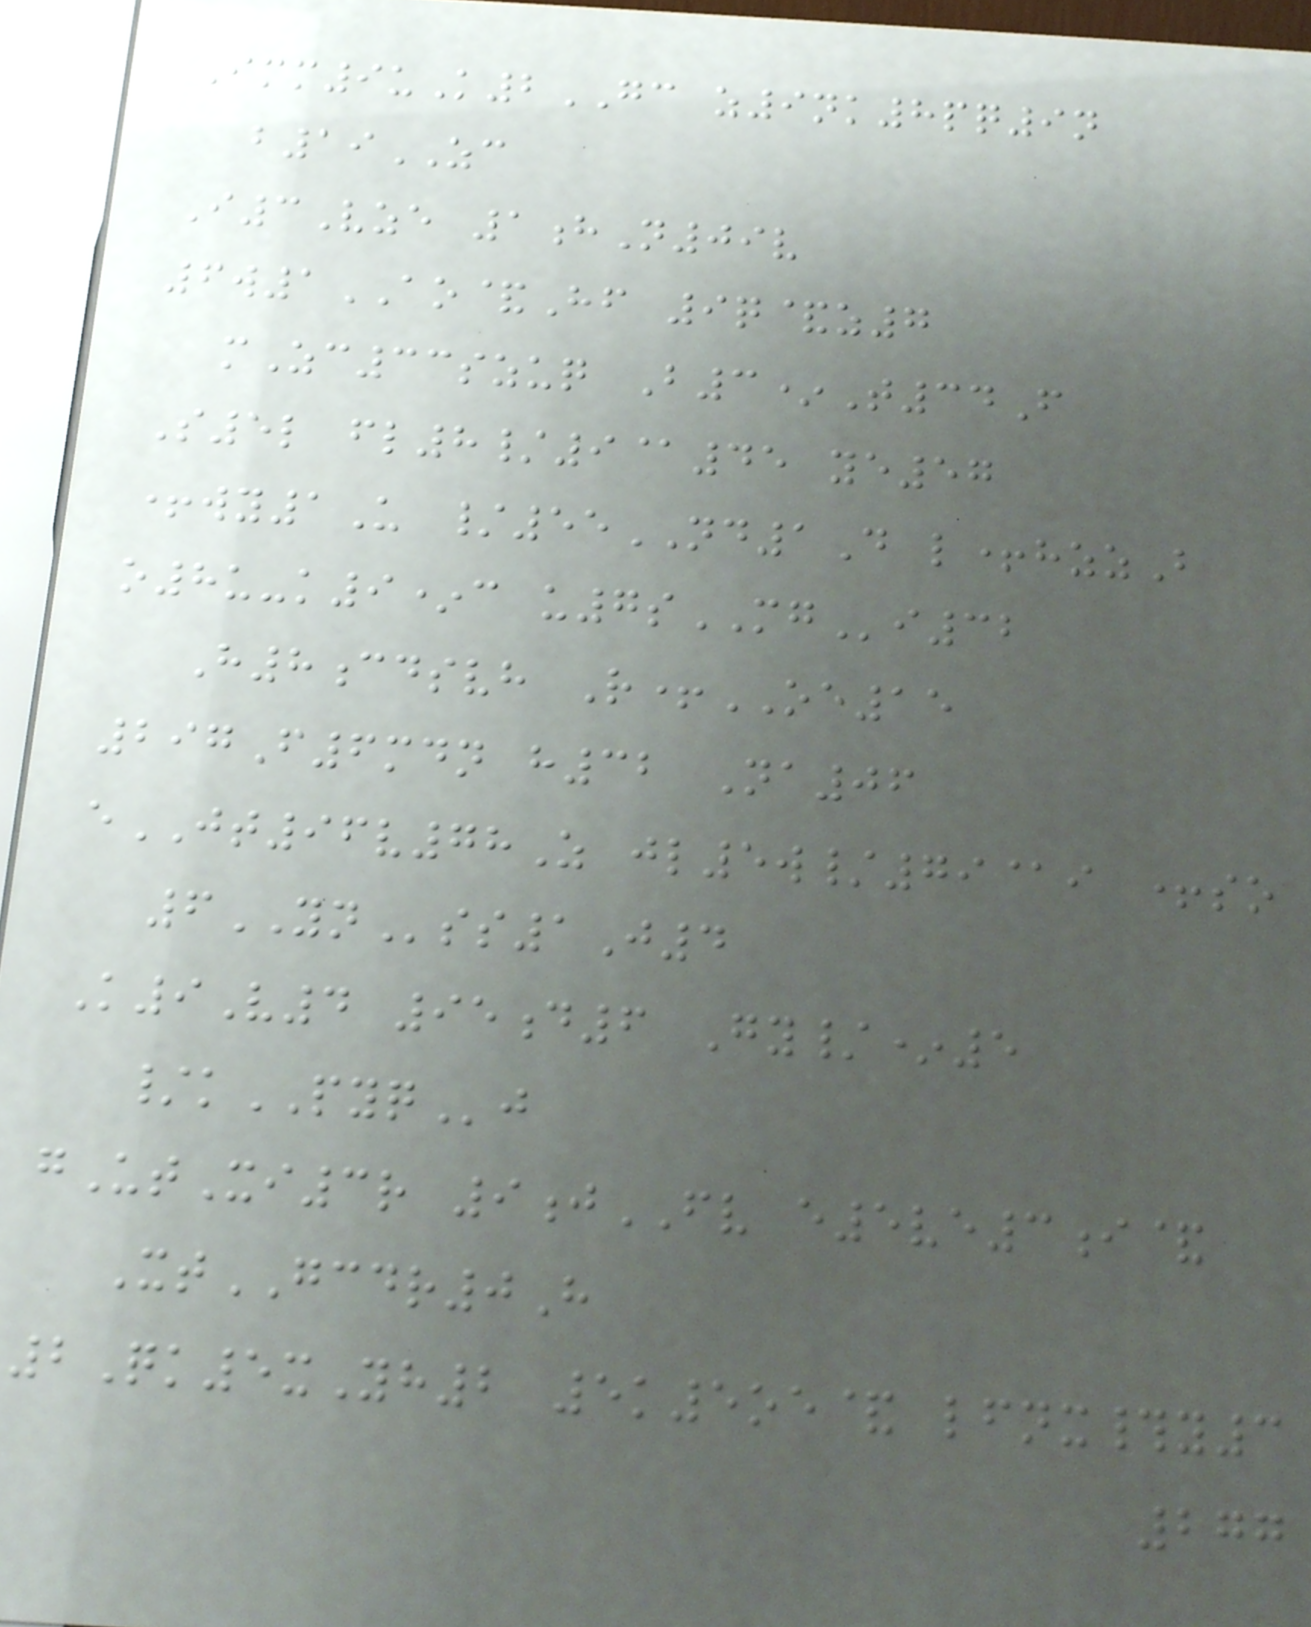Imm9uK2GC z9nk8pq9n
b19ZC
I3Vze 1hN09v
6w1AO&Hf 9q&z7
mZc33szuq B3*T34F
S5l fl8/9@45 ye57
+wy1U /55ND1D l+hzzB
o8u-k9*c u7sMGi32
H8cdsvh R+OE15
297F6mdn h32 Na06
eJT96v78Z jl5w/79@i +so
6YNss1J4
K9V4 95d6 Gy/*5
/kPYQj
gUtXi3r 9jFV e5ve3i&
XtGCDR0H
2Qk5xYh2 5k5oe& lfnx#y3
277
